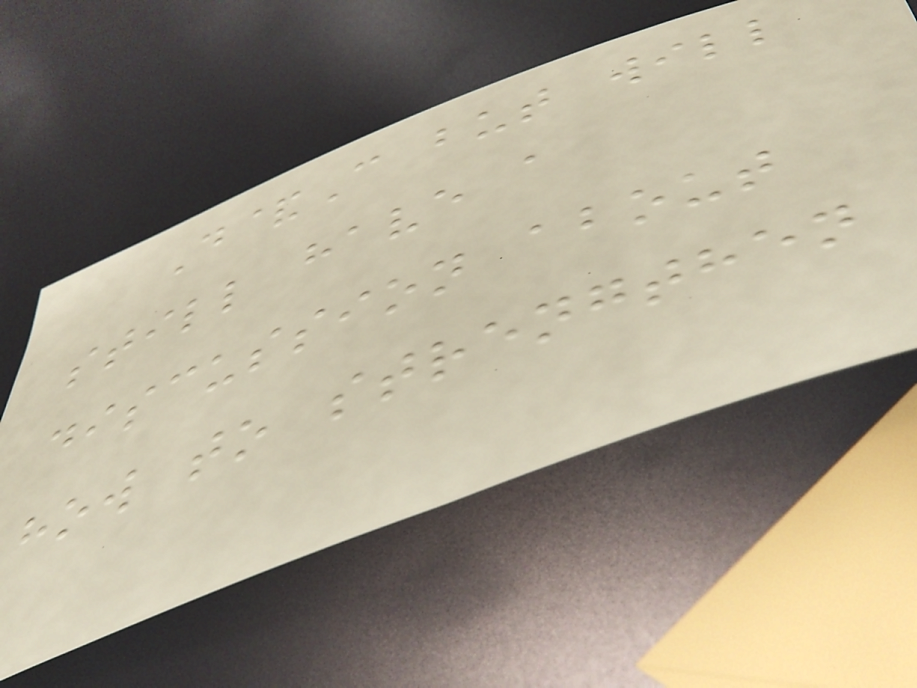D&C but will
still have a
discussion about
how to strengthen
